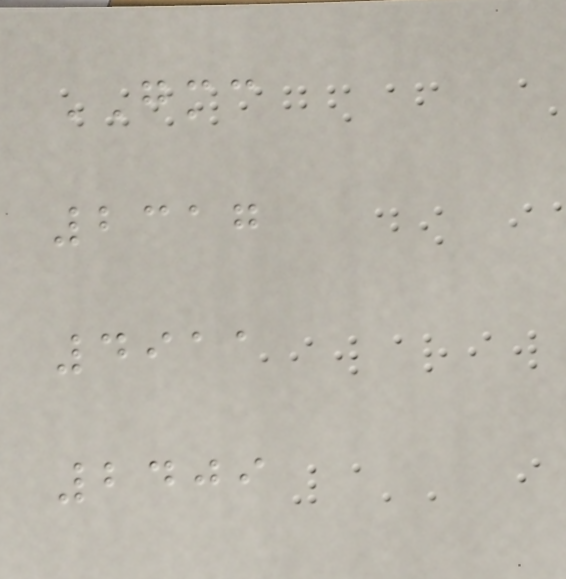GMC
2317
4911
2409
